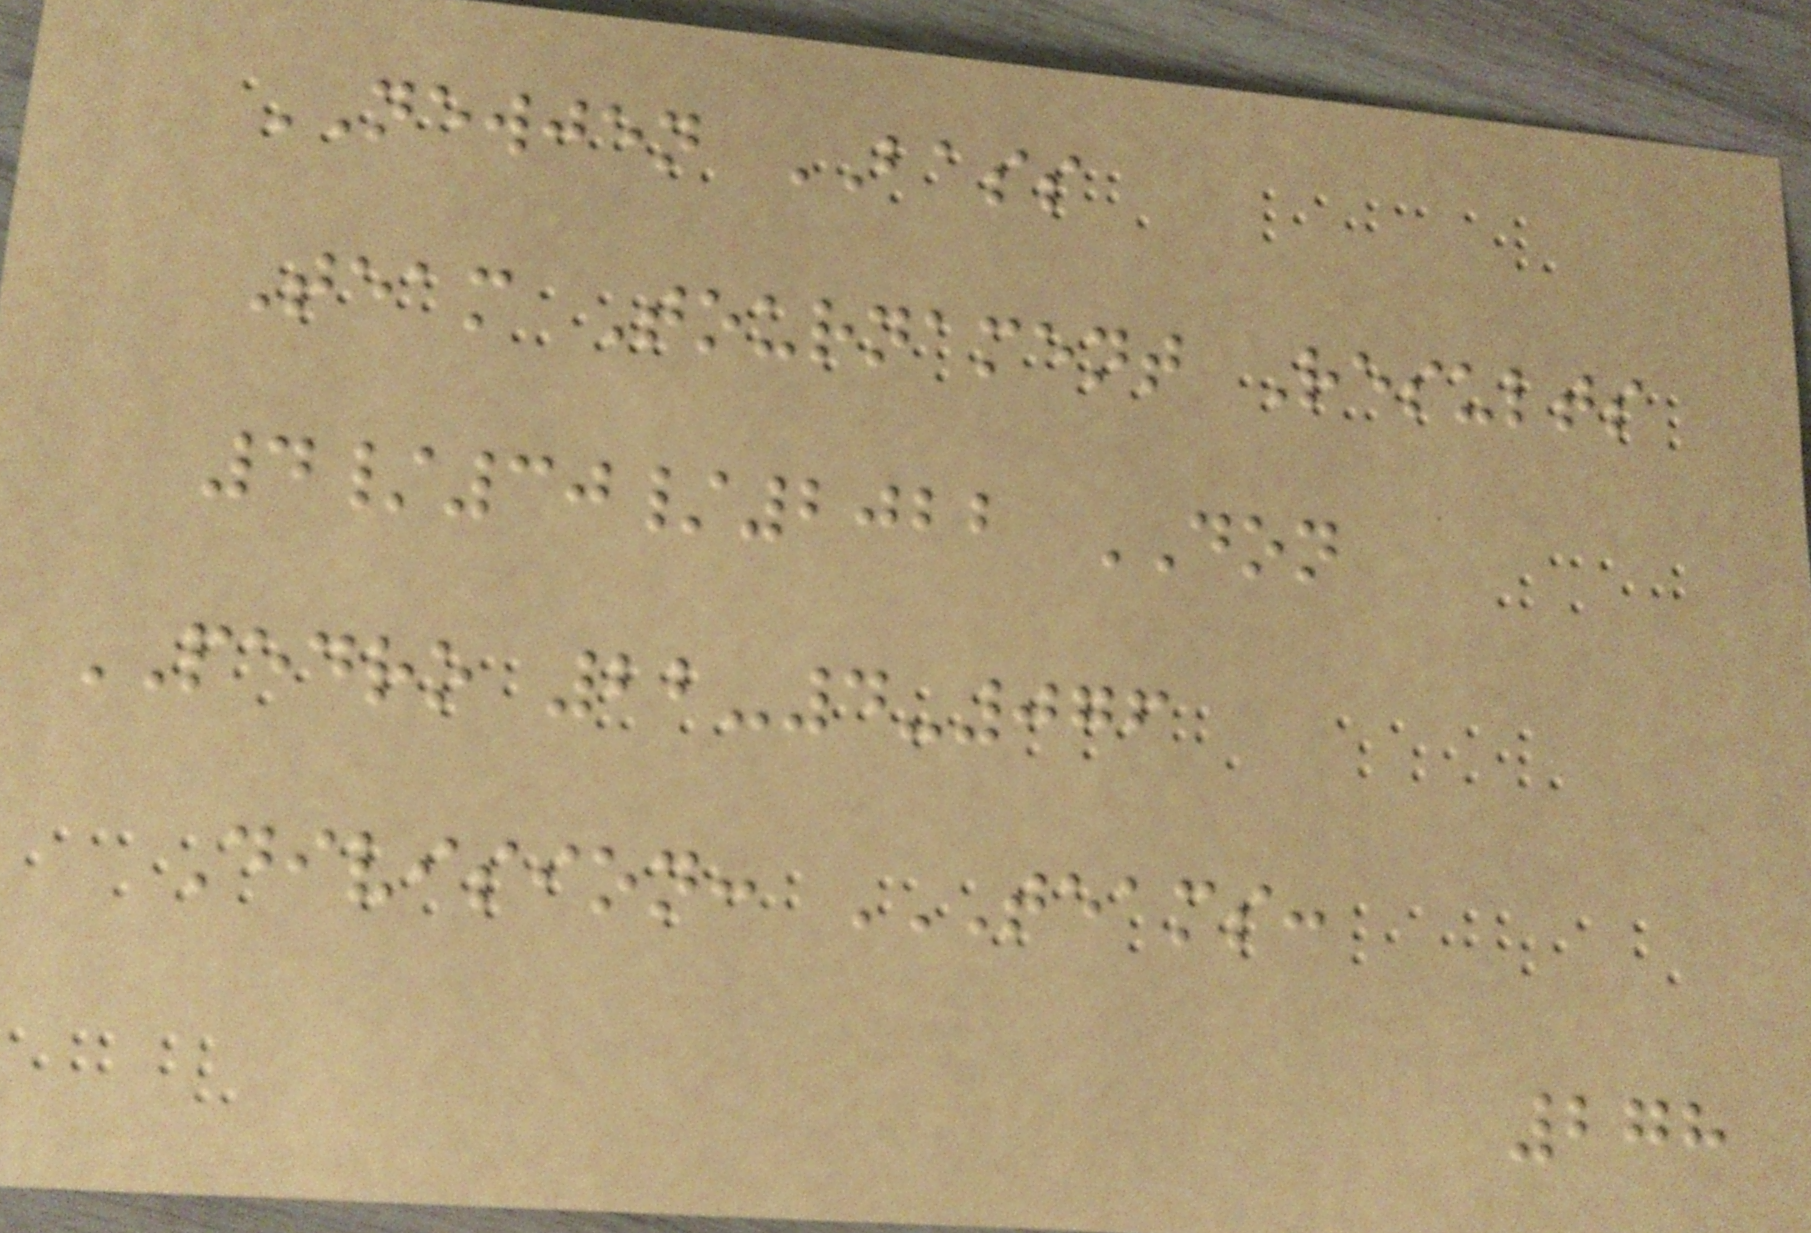NEWJEN BASS
Team Tournament Results
4/30/2022 DON
PEDRO 22-4-076
Division: TEAMS:
278
